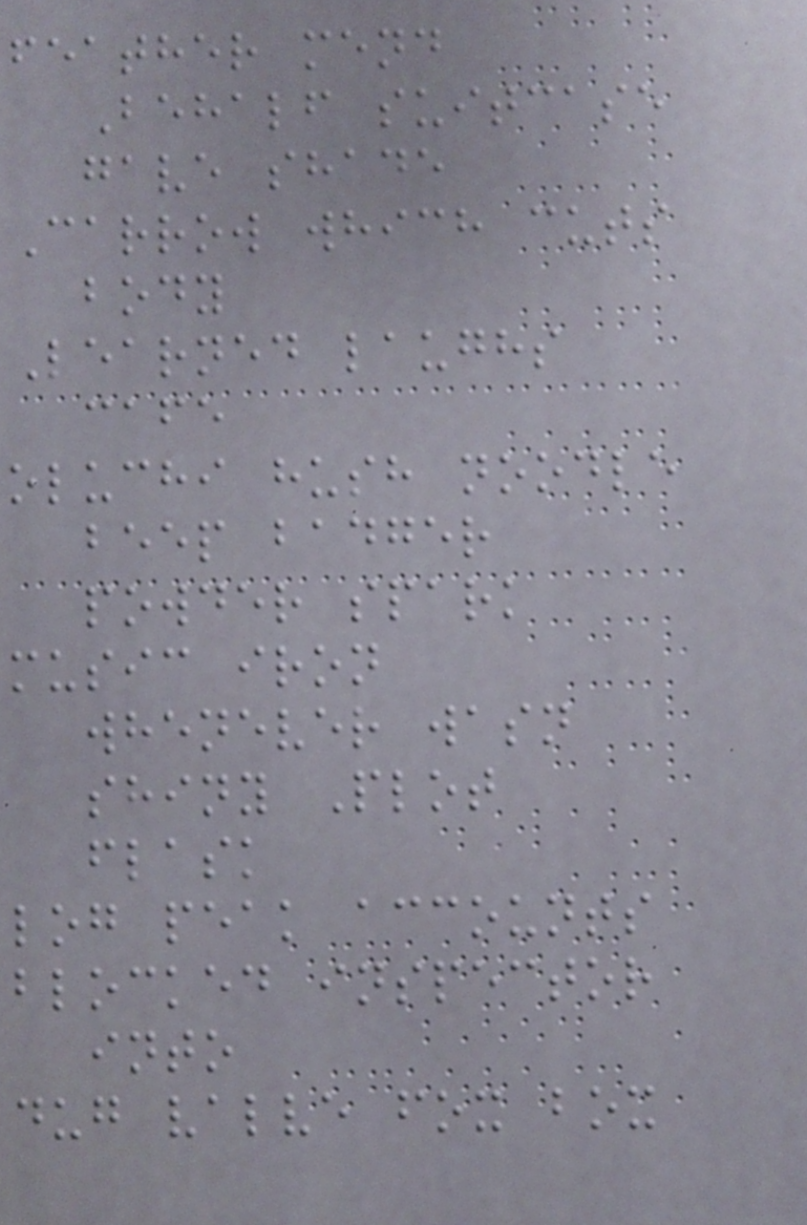feather mend
Behalf suitcase
gave shade
Carrow which cuts
body
Learned laughs
cafe
oluchi hush noodle
beep badger
powder spark
music iron
whenever wasn
shiny Plot
flask
log peak accounts
blocked inspector
into
dug valve fox box
